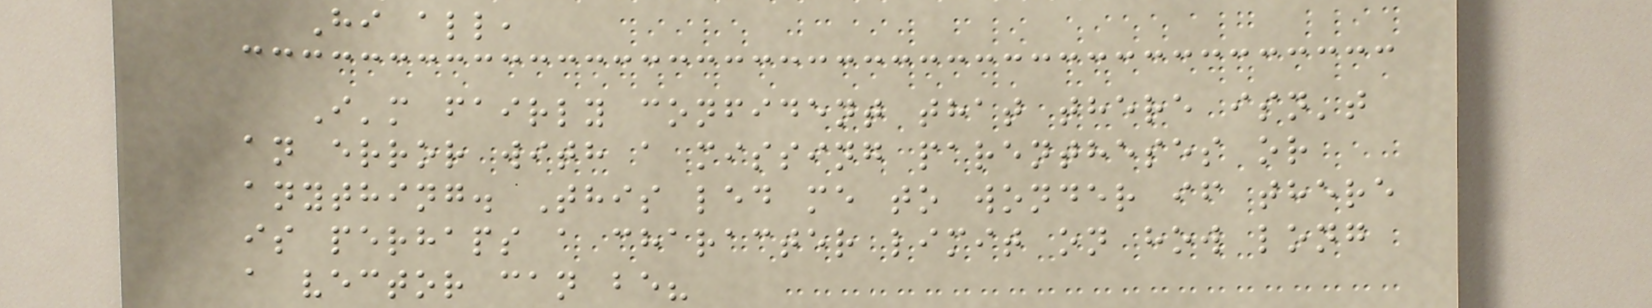Hi all,
I'm fairly confident that there isn't
an error with a missing parentheses or
anything. This led me to wonder if there
is perhaps a character limit on how long
a vector can be?
